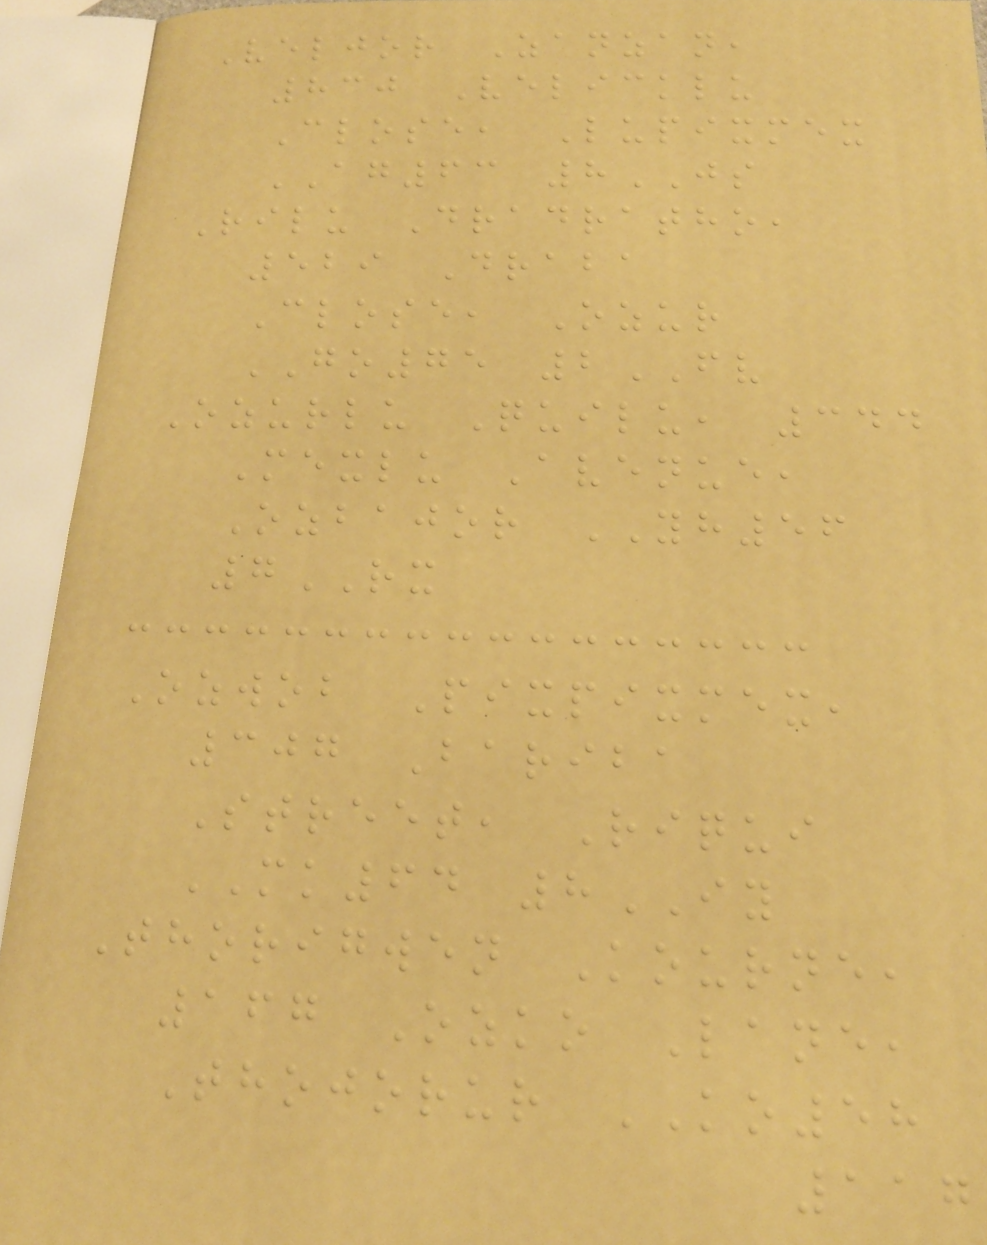Veljor Zanzan,
830 Velicklu
Close, Lupixmex
AG63 8JS
Rilu Dradratho,
529 Draba
Close, Ozur
GO75 2FV
Ozurlu Quilu, 344
Mexlu Avenue,
Ozbajor YH56
7RX
Ozwob Pixpixmex,
307 Bariba
Street, Riqui
MK64 8IY
Thorigwen Kourne,
167 Ozko Lane,
Thojorur KO58
117
